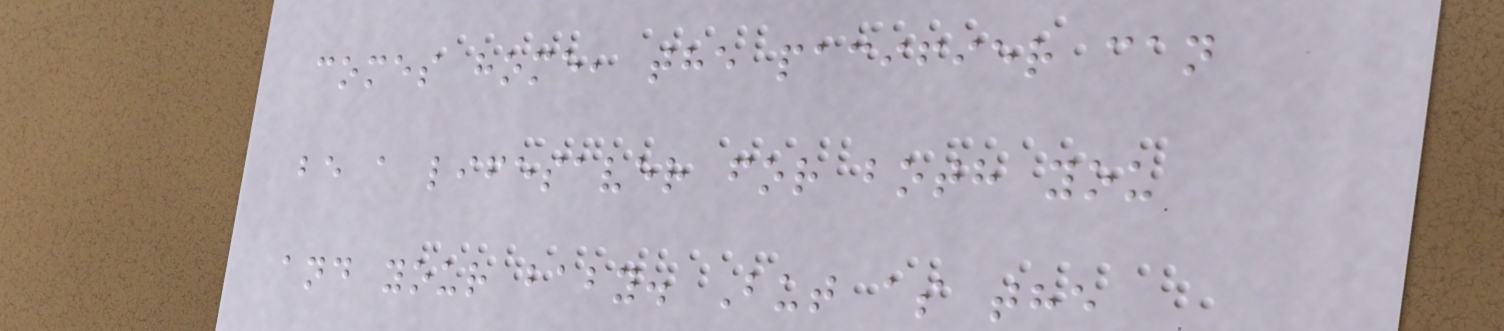comes home, the pacifier can
be a lifesaver for both you
and your baby. But as the
